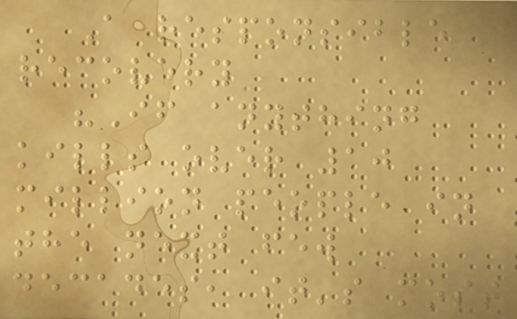A responsible
recovery
"If anything
kills over 10
million people in
the next few
decades, it's most
